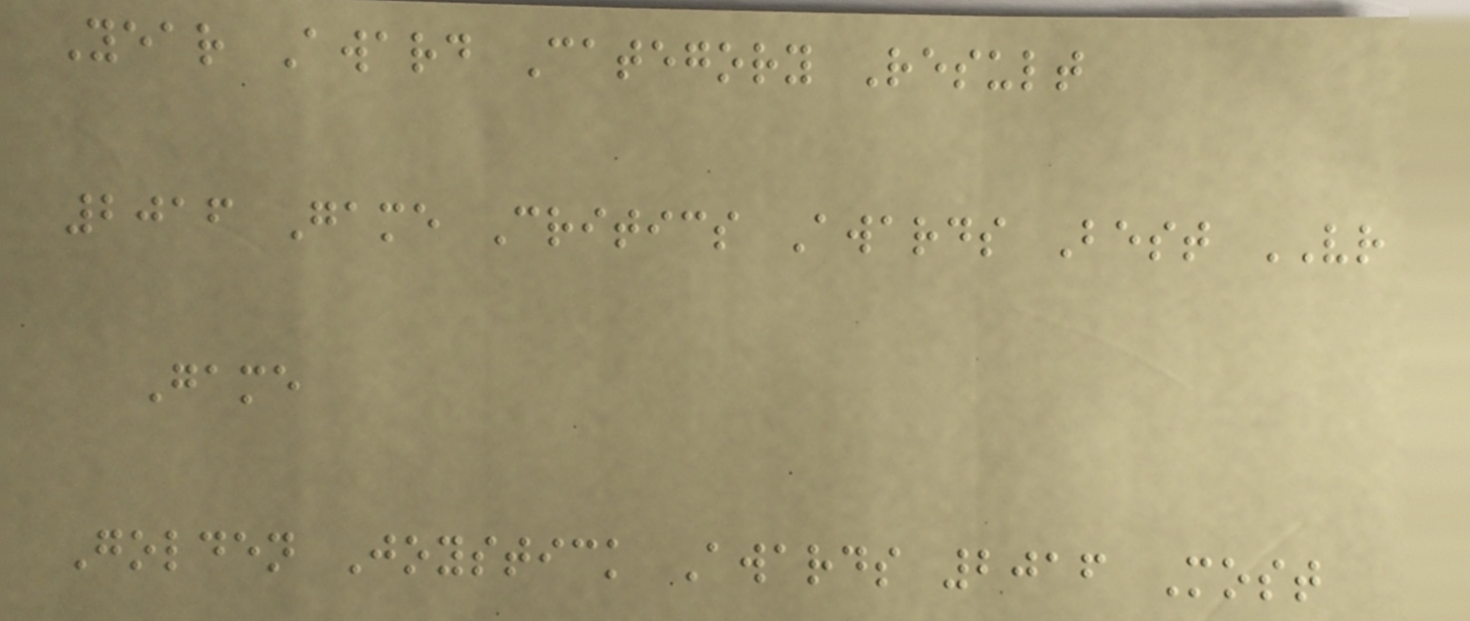Year Award Category Result
2016 Game Critics Awards Best VR
Game
Golden Joystick Awards 2016 Most
